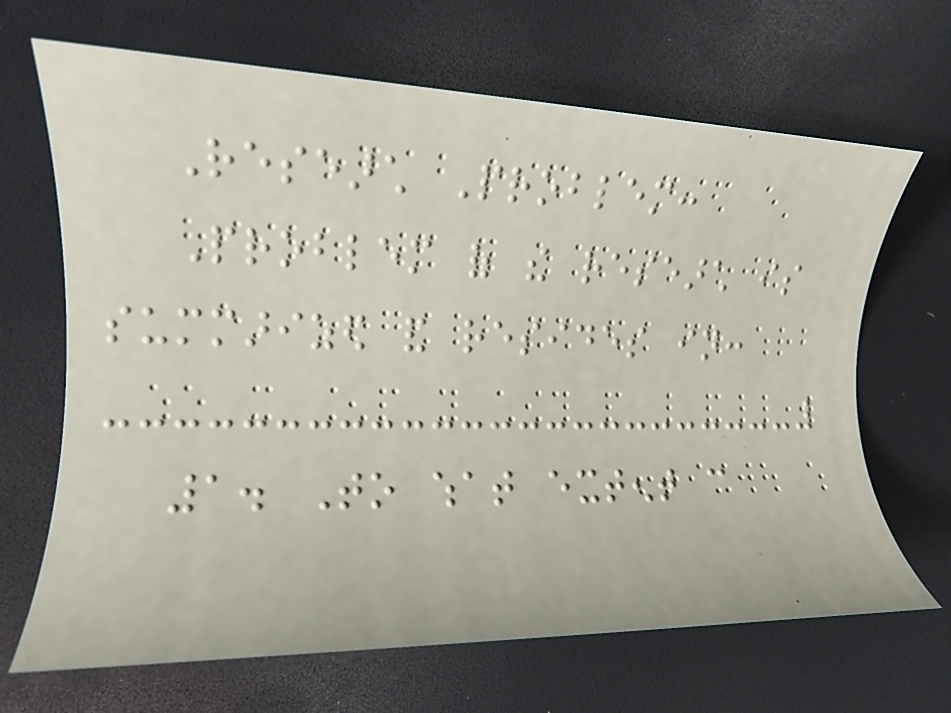Research Problem:
Problem of the research is
summarized and resides in:
1. To what extent can
